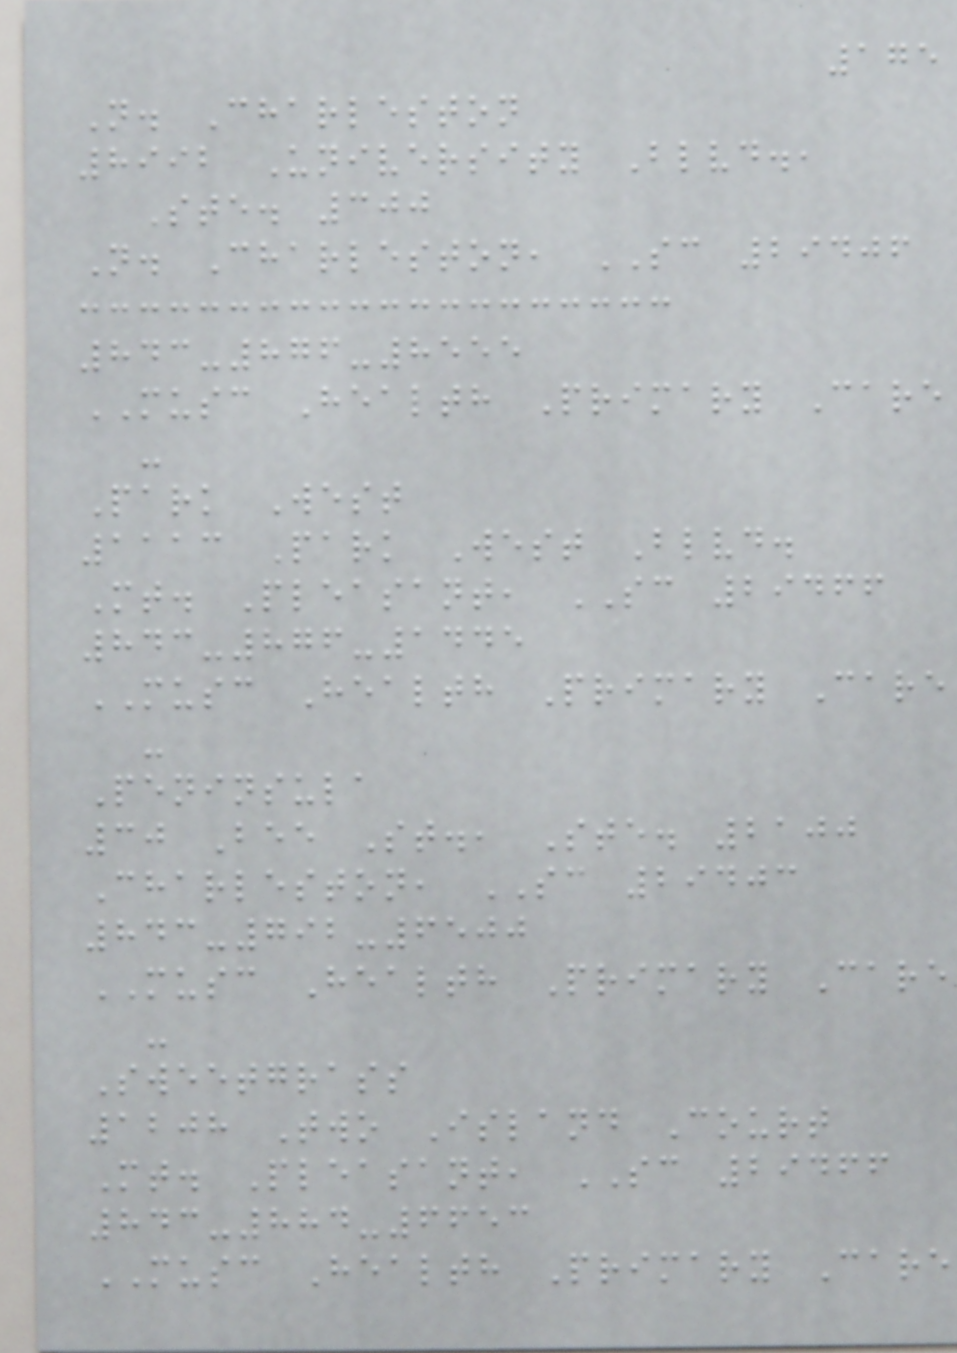175
N. Charleston
8992 University Blvd.,
Ste. 300
N. Charleston, SC 29406
843-876-8555
MUSC Health Primary Care
-
Park West
1113 Park West Blvd.
Mt. Pleasant, SC 29466
843-876-1445
MUSC Health Primary Care
-
Peninsula
30 Bee St., Ste. 2100
Charleston, SC 29403
843-792-6500
MUSC Health Primary Care
-
Sweetgrass
1208 Two Island Court
Mt. Pleasant, SC 29466
843-884-6653
MUSC Health Primary Care
